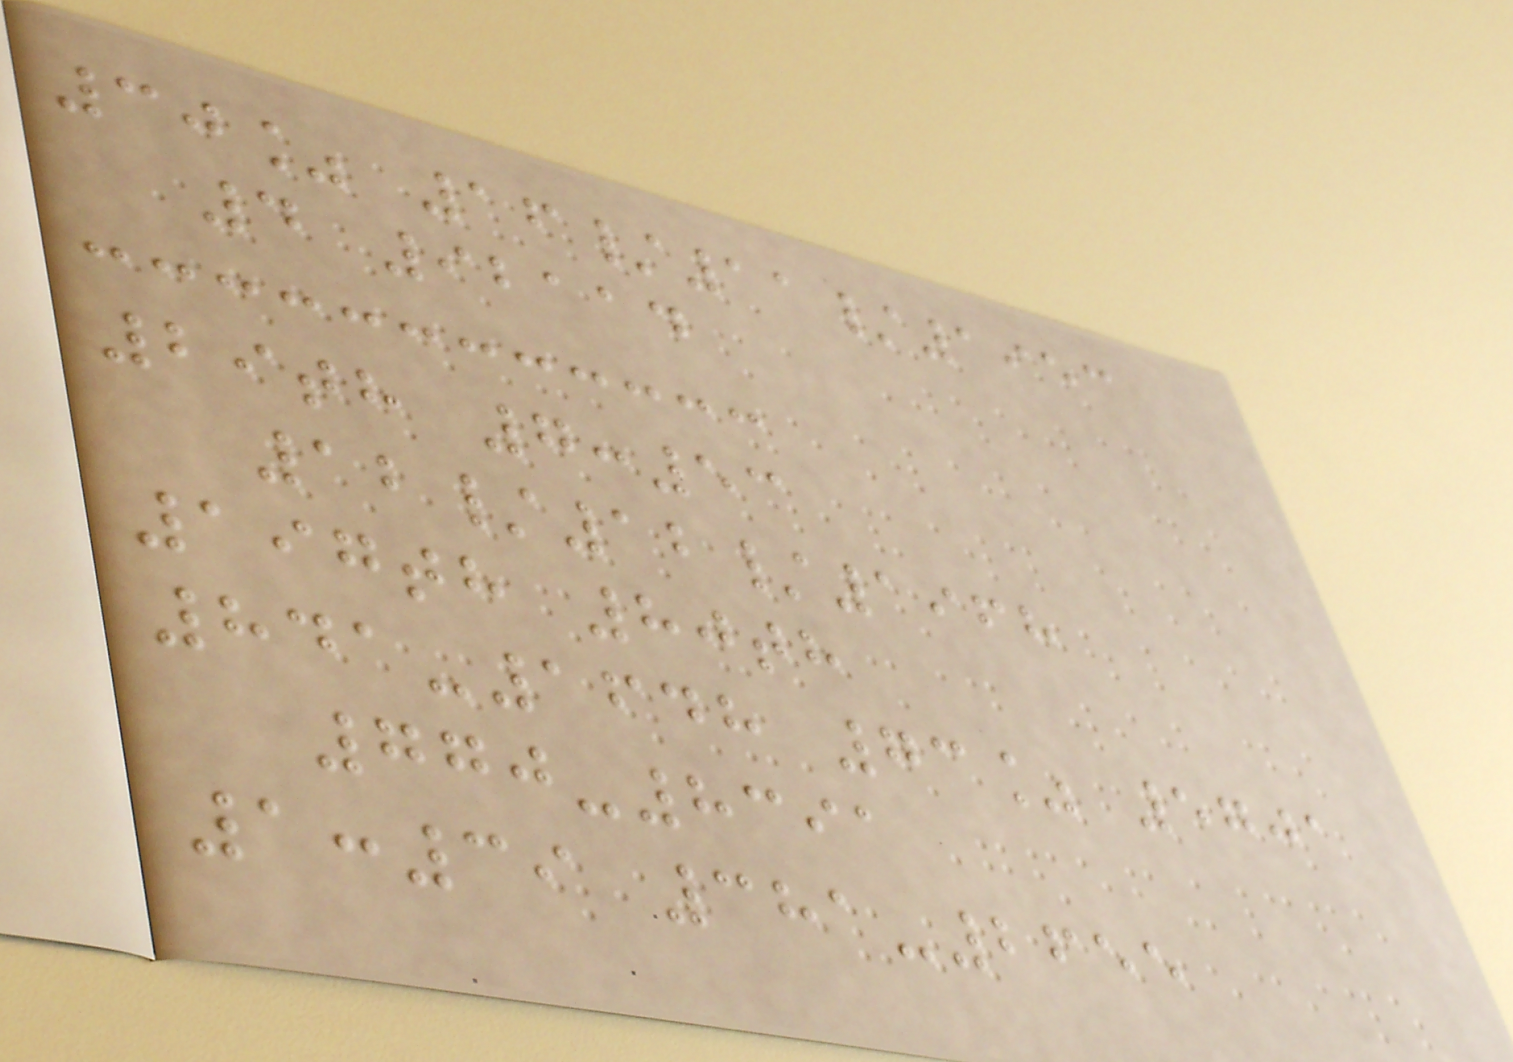30% 16/11/1953
4 92114
29th 7:53
12/12/1968
197th 80th
841-1648 73% 5701
770-8391
1:39 381-2655
